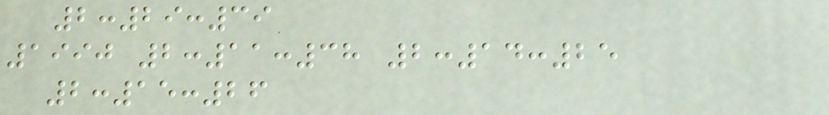2:29:39
1990 2:11:38 2:14:25
2:15:26
